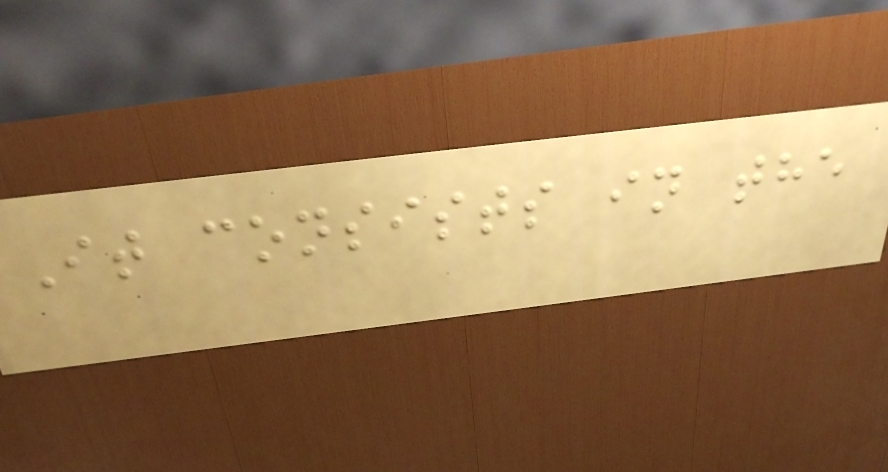It consists in the
